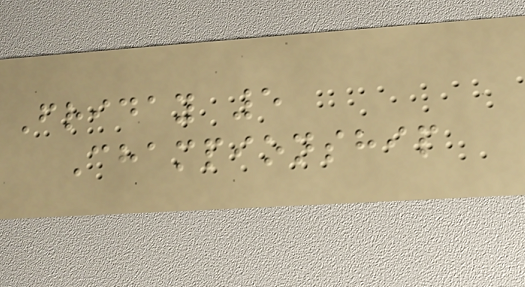Friday 5
Championship
